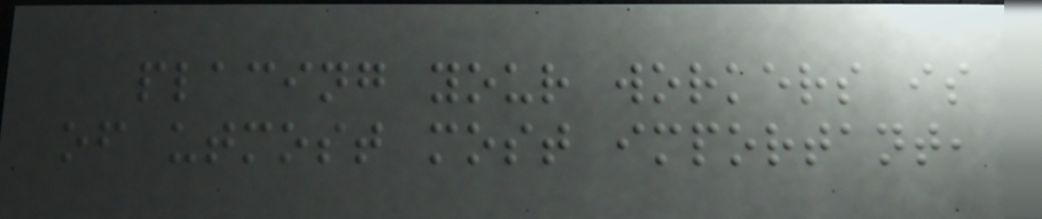placing your workers is
of utmost most important,
